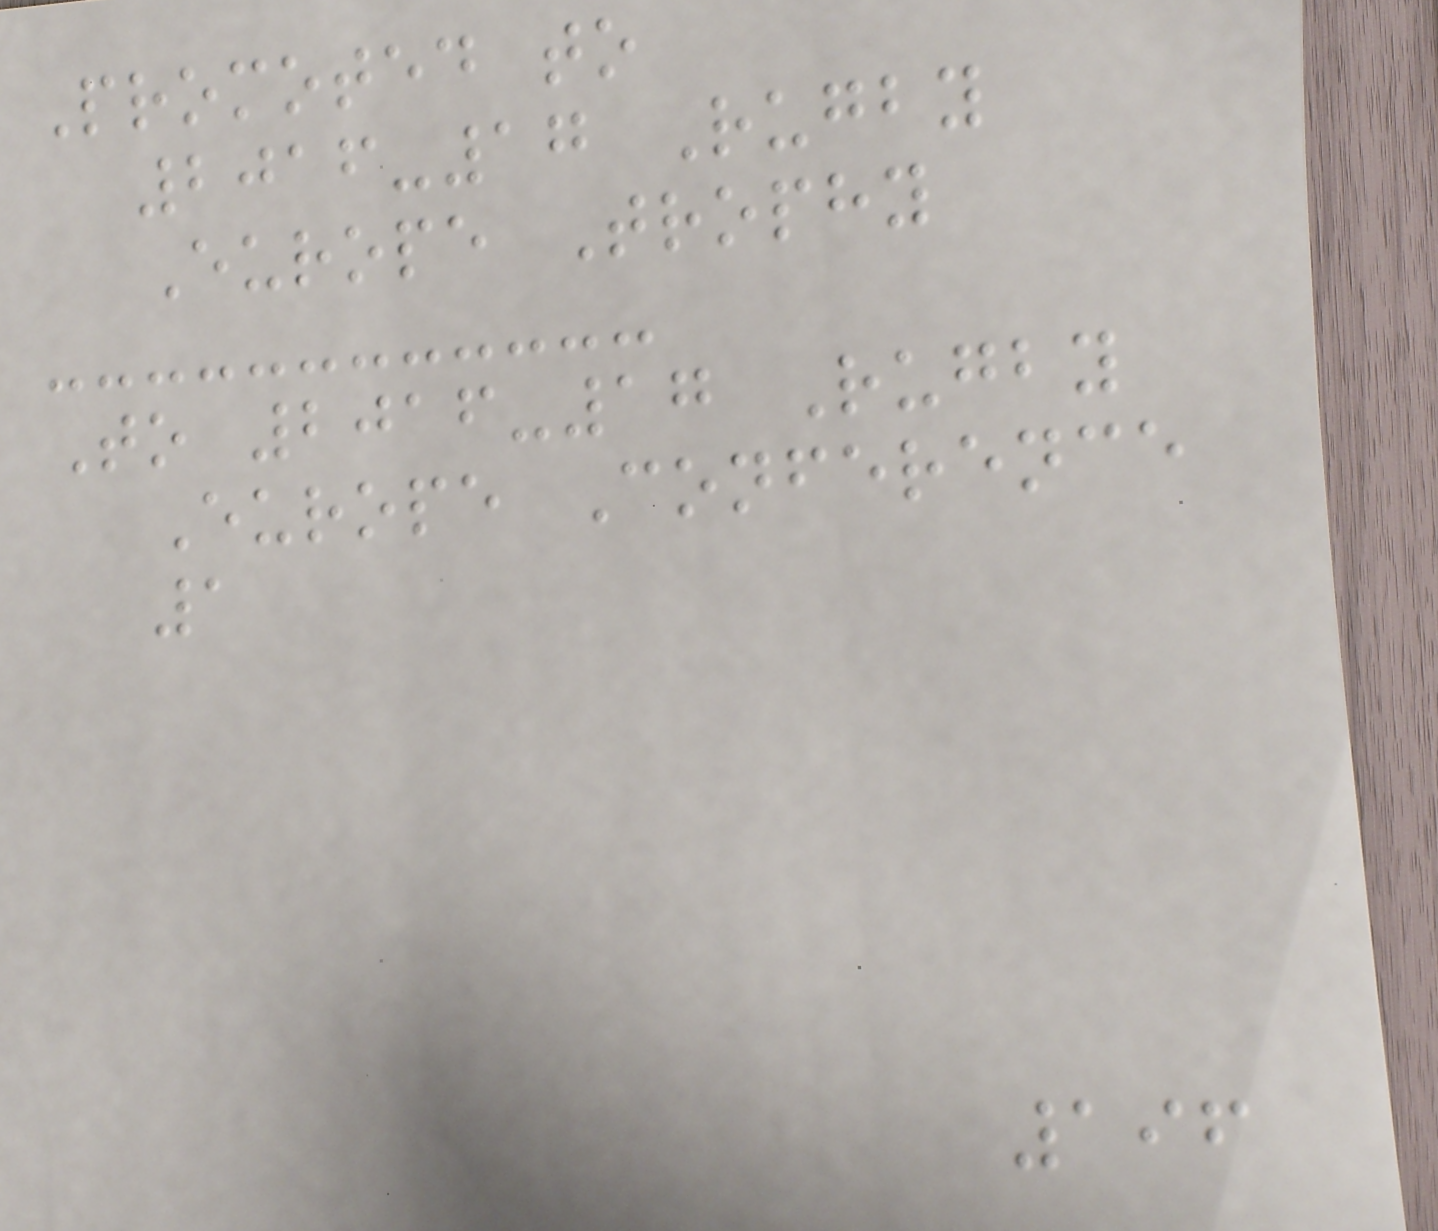Promoted to
2016-17 Rugby
Europe Trophy
To 2016-17 Rugby
Europe Conference
1
196
